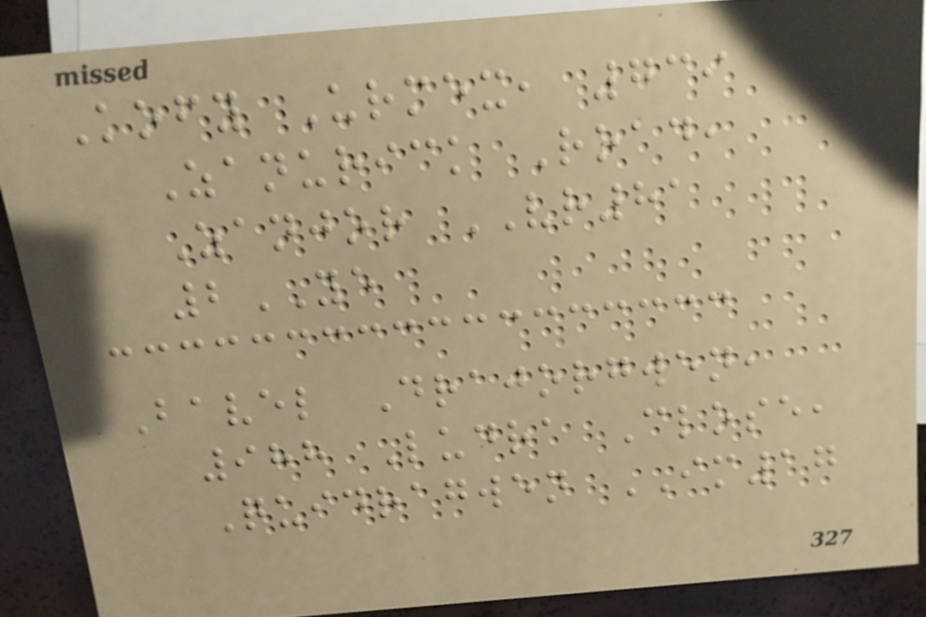Kofy Urmex, 739
Zanurick Road,
Zanjor VR81
2YE
Bavel Drajorgwen,
988 Ludra Close,
Quidragwen IM17
